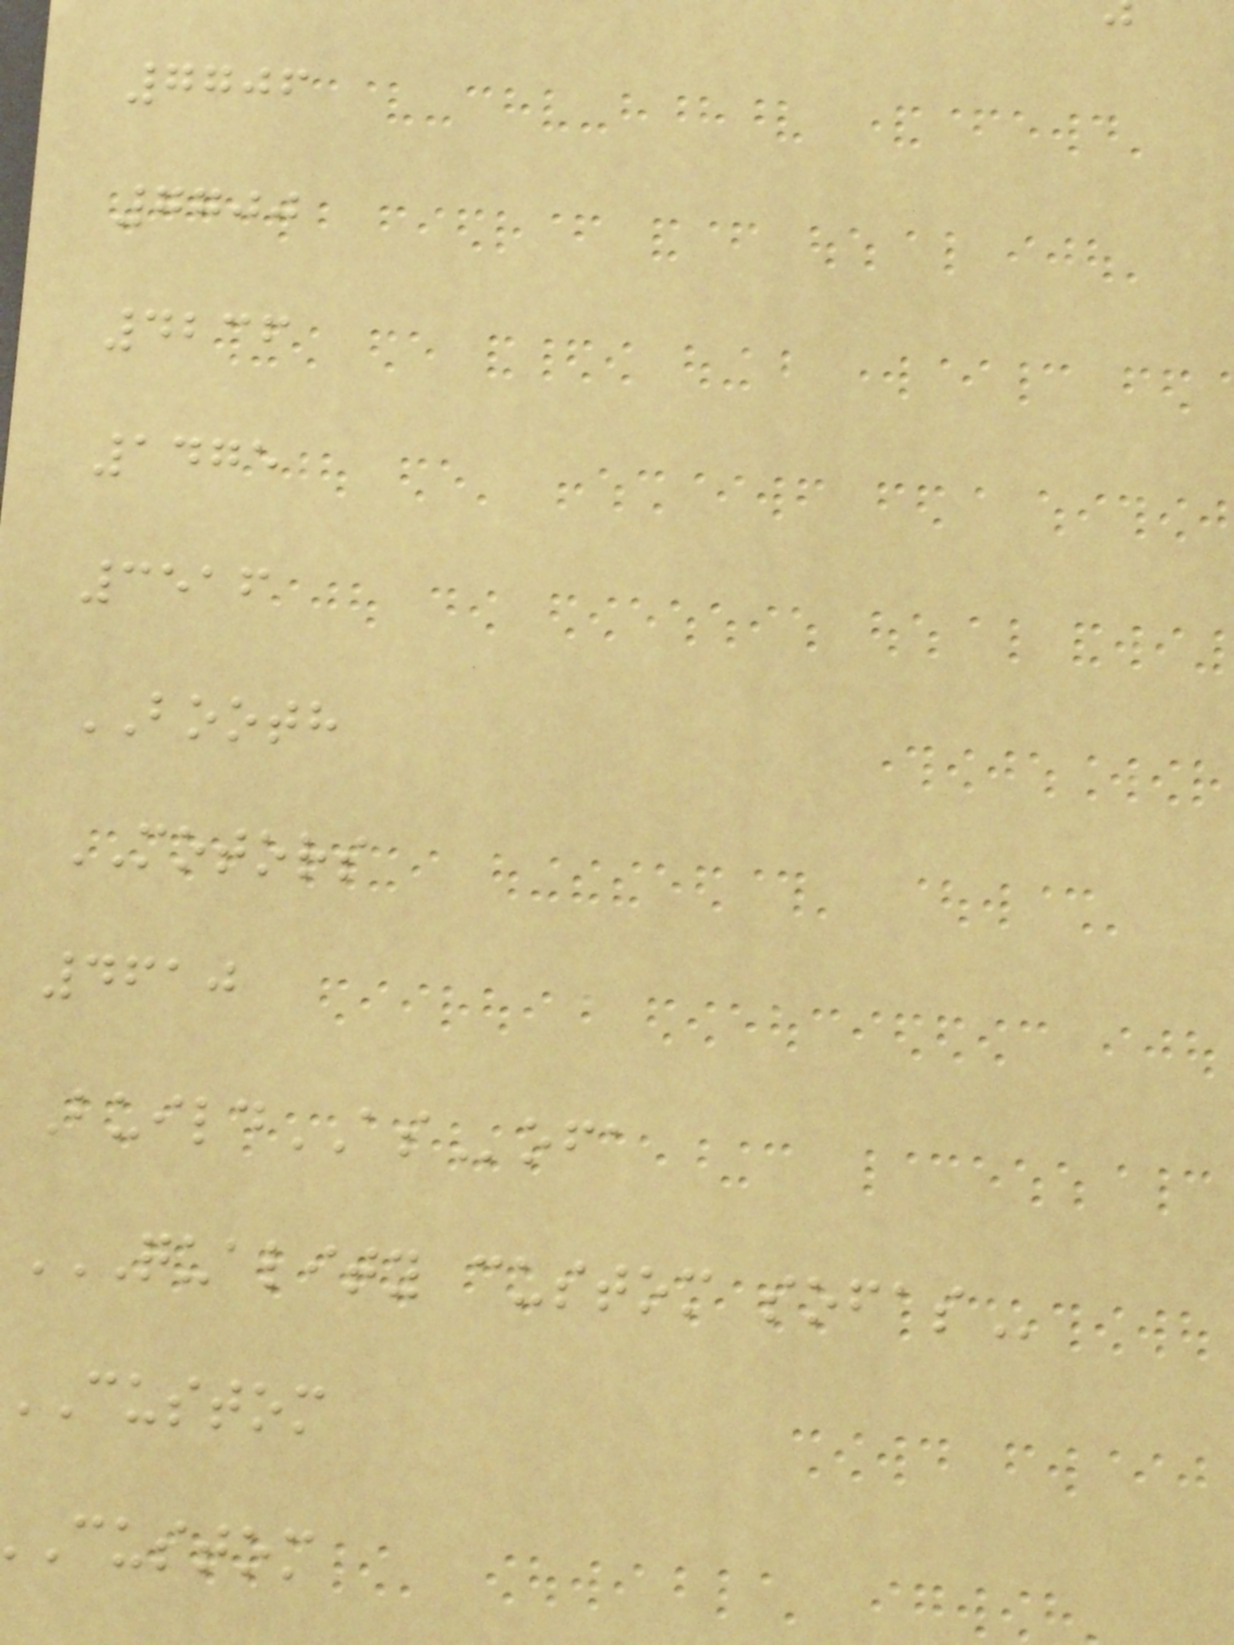7706
7700
4236
1475
3516
BOOTH
MOTORS
4610
BuildASofa
QUALITY CUSTOM SOFAS
custom
custom
